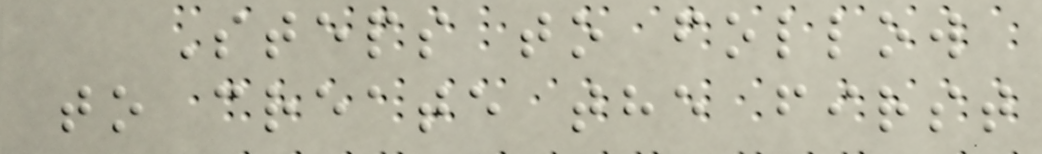Steps to follow
to create the first
